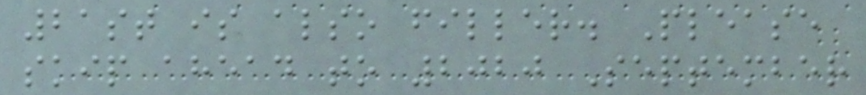21st is also filler. Please
skip ahead to 2020 September
